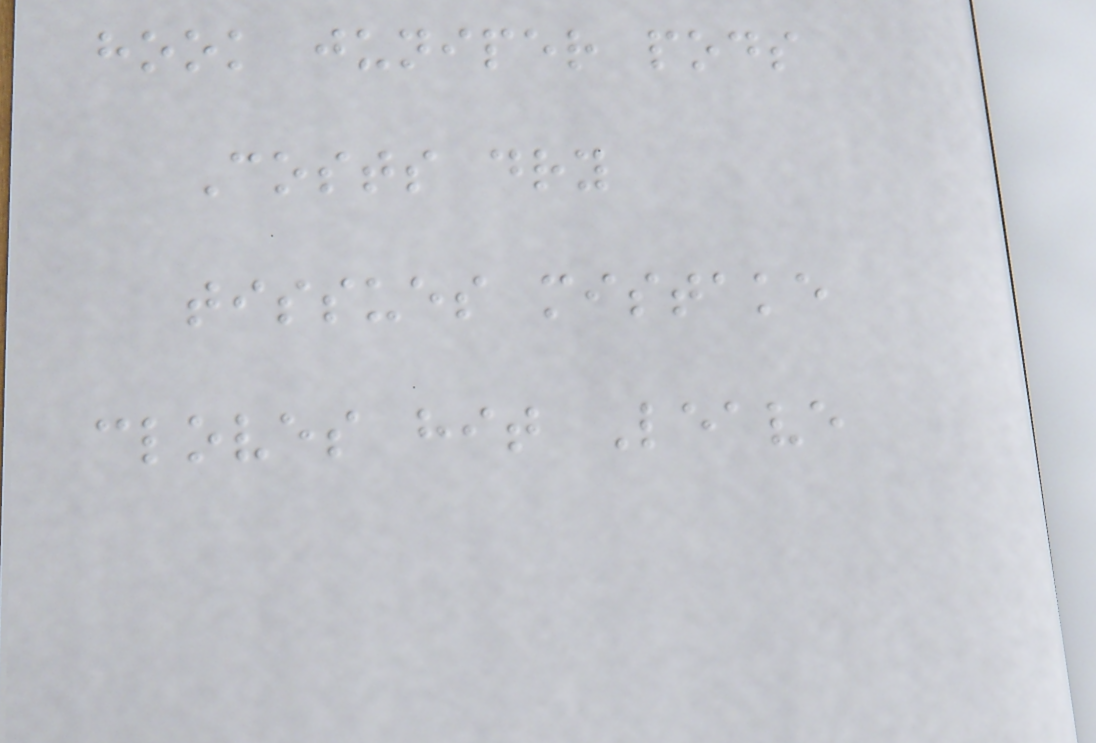hook juniper pods
Costs dry
tissues mistake
cloves hit Leave
